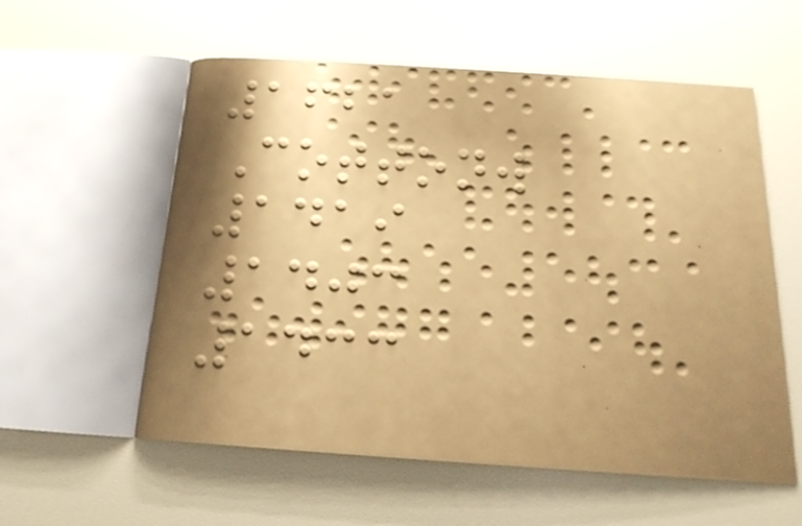1621
Cottonw
1419
1403
1433
